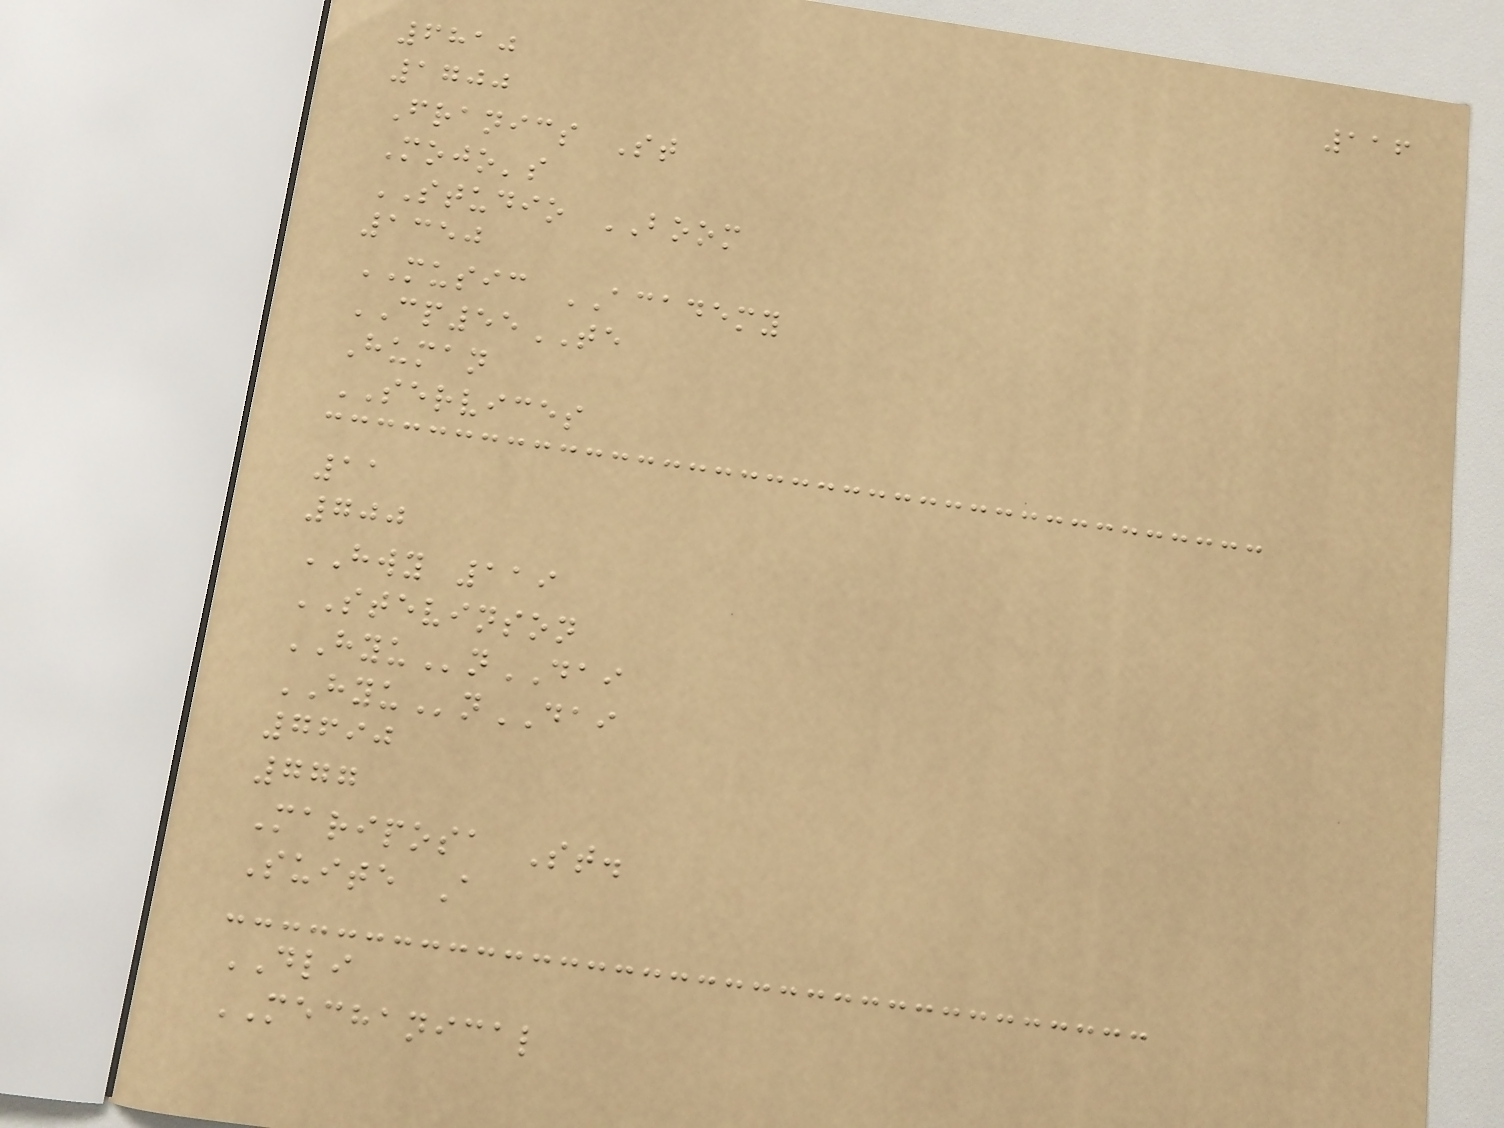116
6810
1700
Franics St
Mojo's
STUDIO BOOM
1350
MUSIC ACADEMY
CP55TE
Human
SERVICES
11
700
HWY 119
STEVINSON
HYUnDAI
HYUnDAI
7690
777
Mariposa St.
Suite A
DLI
MECHANICAL
